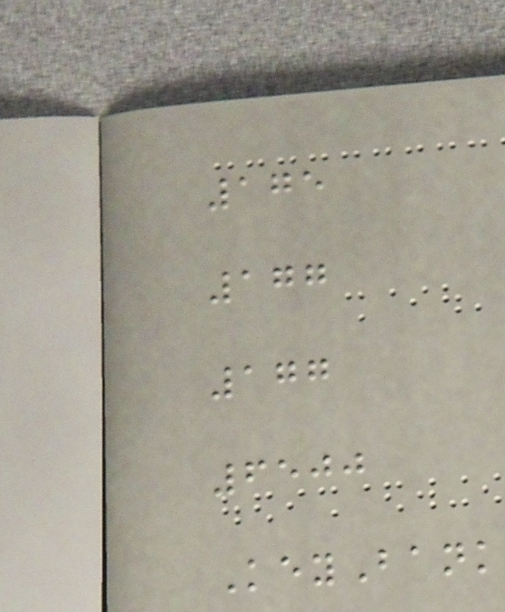175
177
177
6500
KeyBank
